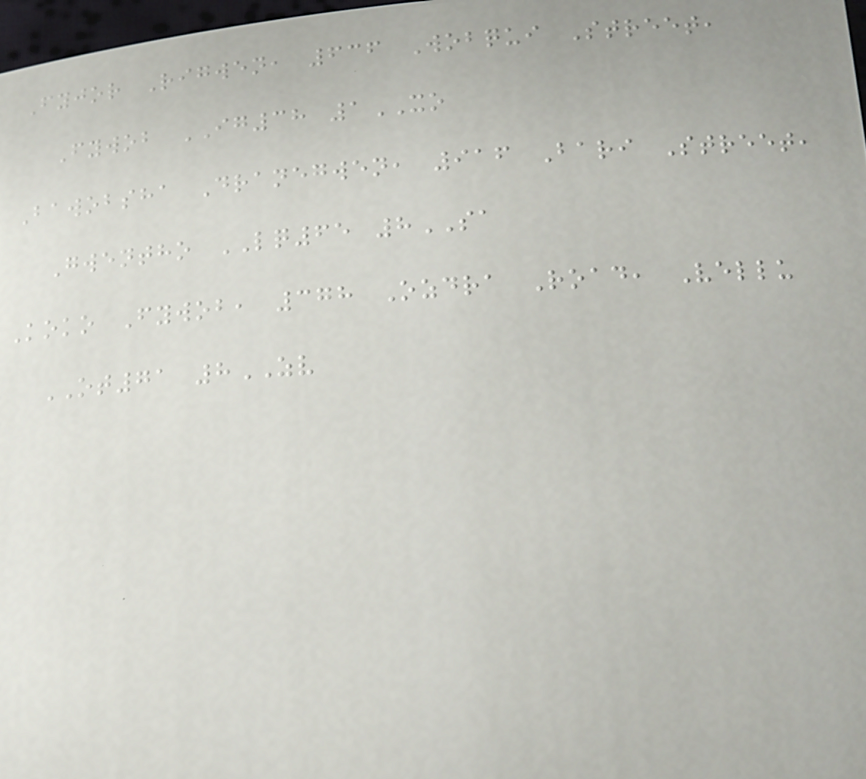Fyjor Rigwen, 636 Wobqui Street,
Fywob IG38 1XO
Bawobsha Dranegwen, 916 Bari Street,
Gwentho LQ65 8SA
Koko Fywob, 378 Ozdra Road, Vellu
OT71 8ZV
